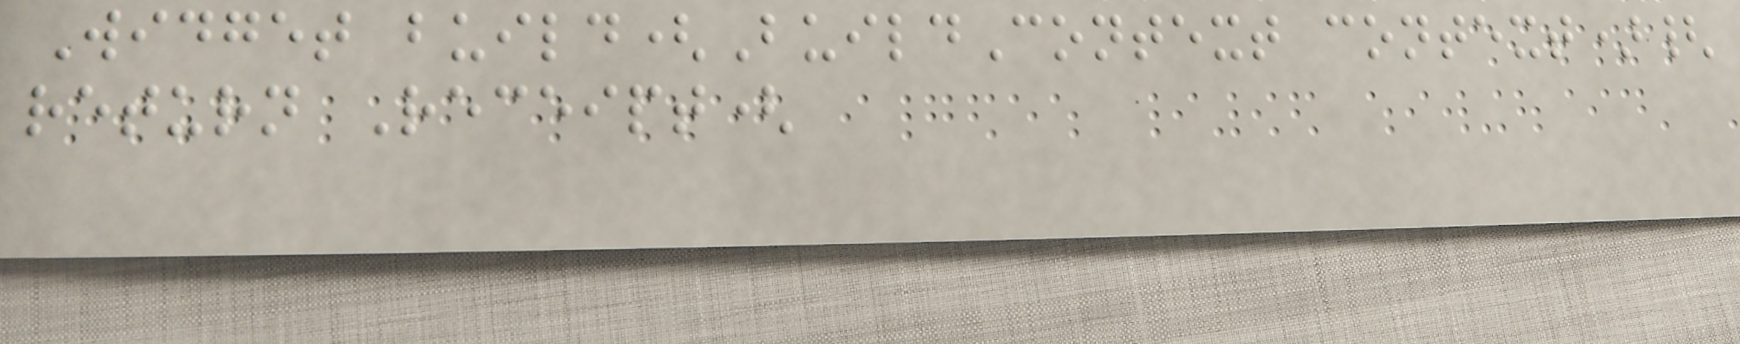Widget build(BuildContext context){
return Receipt(
